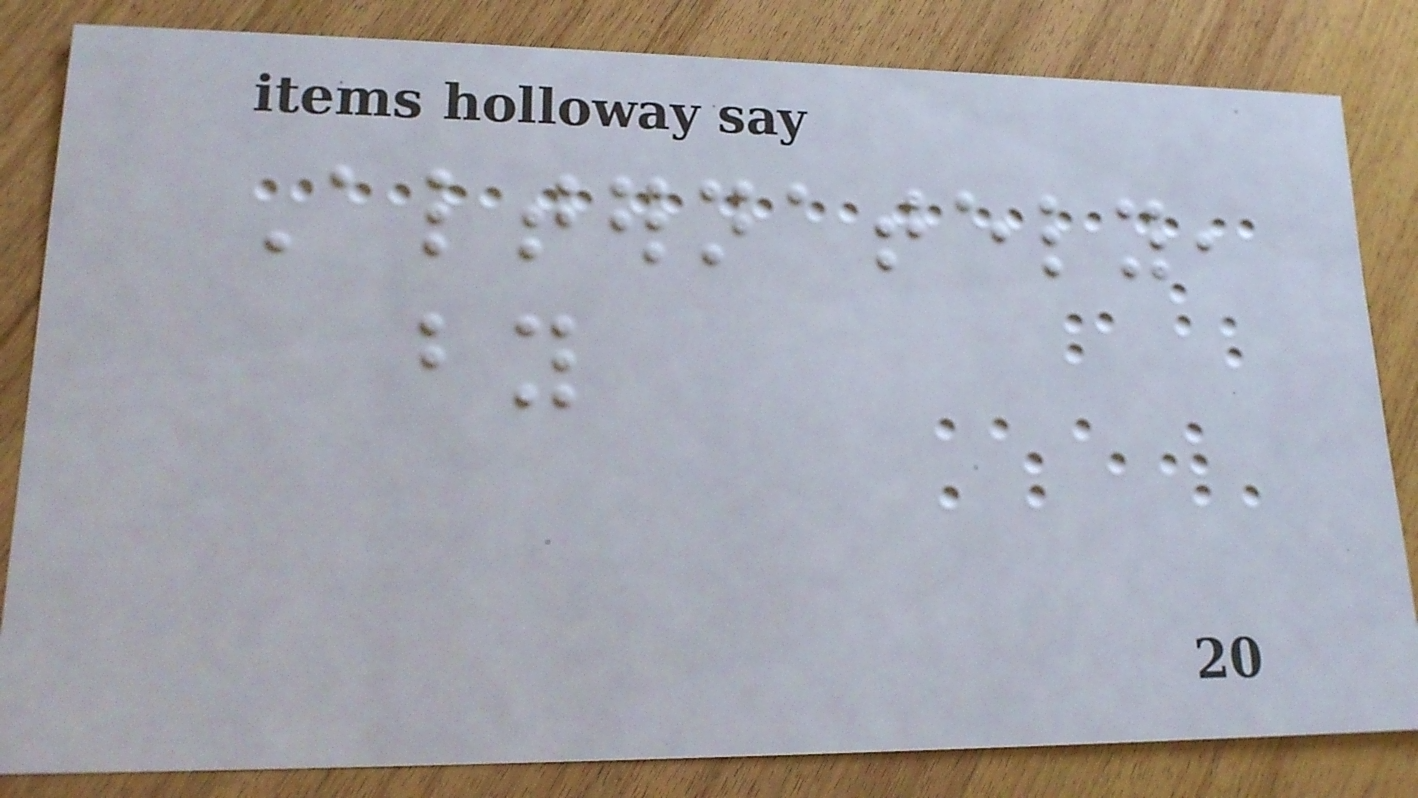Alternately,
by
